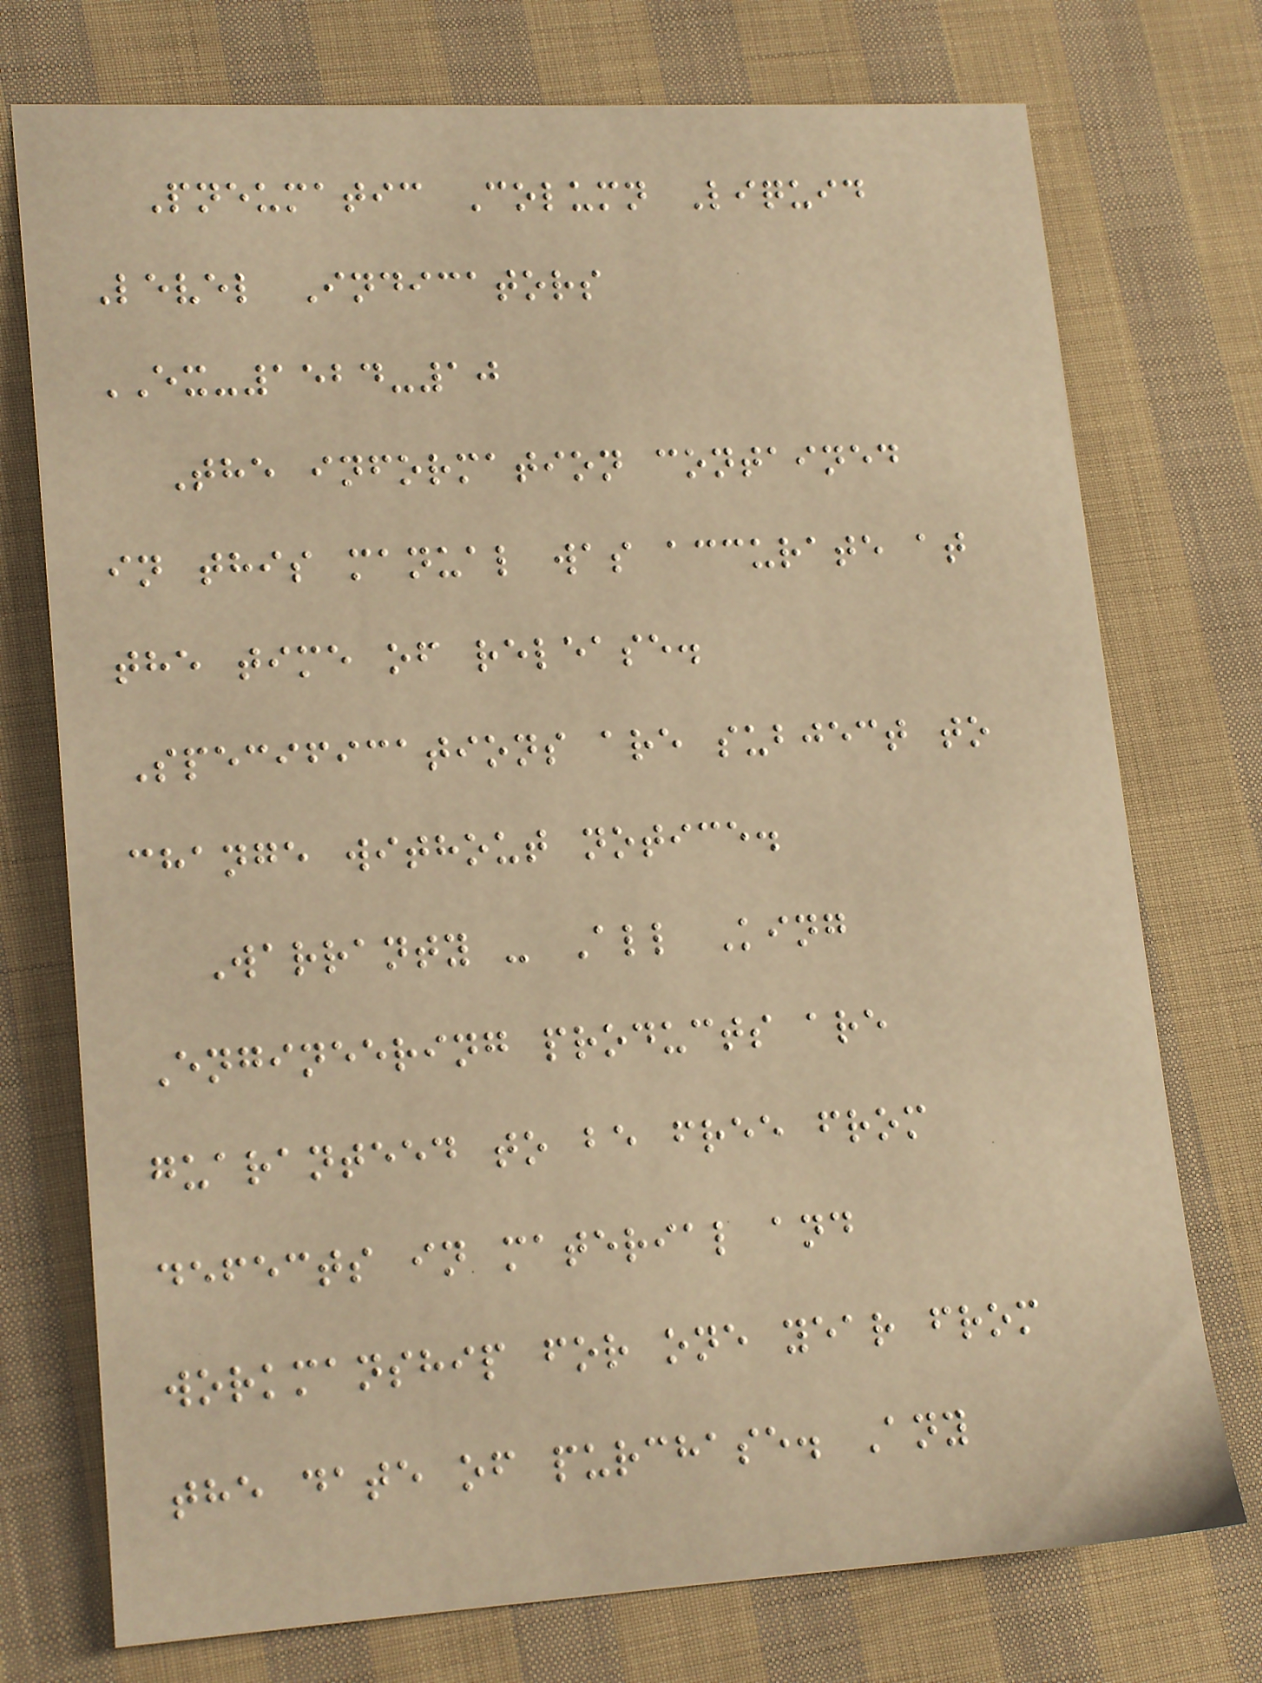Pneumatic Column Liquid
Level Indicators
EX-1524-10
The information contained
in this manual was accurate at
the time of release.
Specifications are subject to
change without notice.
Warranty - All King
Engineering products are
guaranteed to be free from
defects in material and
workmanship for one year from
the date of purchase. Any
